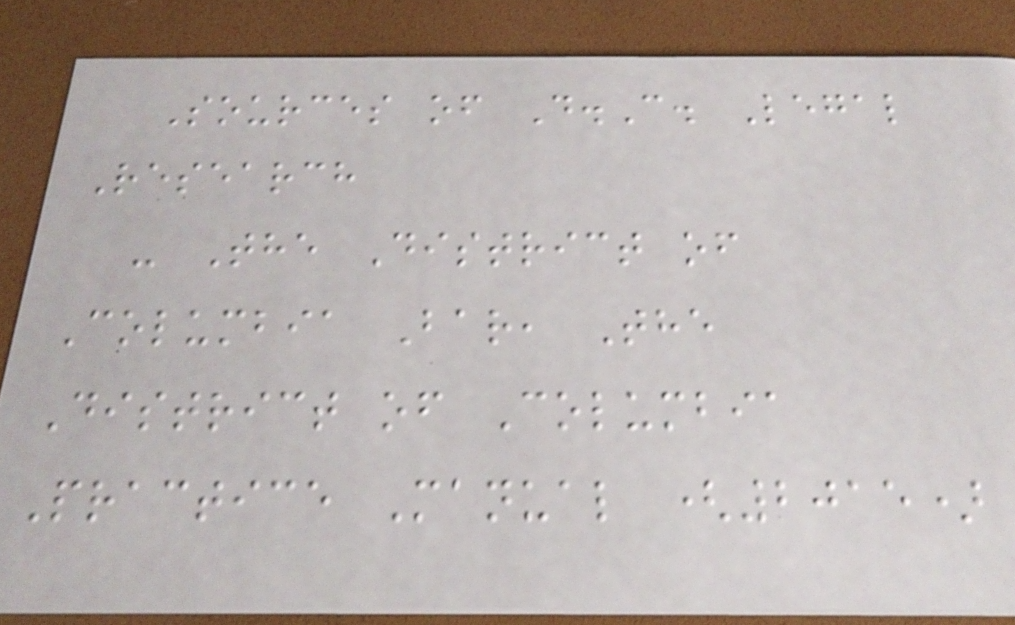Sources of D.C. Legal
Research
- The District of
Columbia Bar, The
District of Columbia
Practice Manual (2015)
